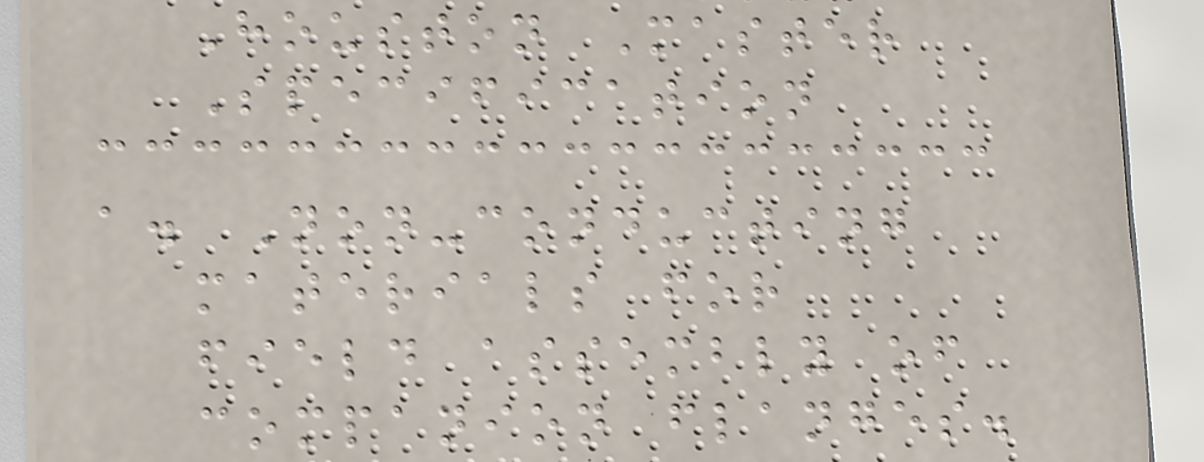Houston Master
Specification
a. Non-conducting
materials for
field assembly of
companion flanges.
